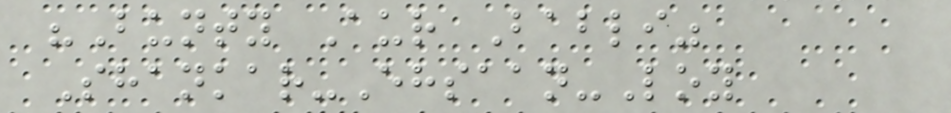"Bunty Aur Babli"
Shankar-Ehsaan-Loy
